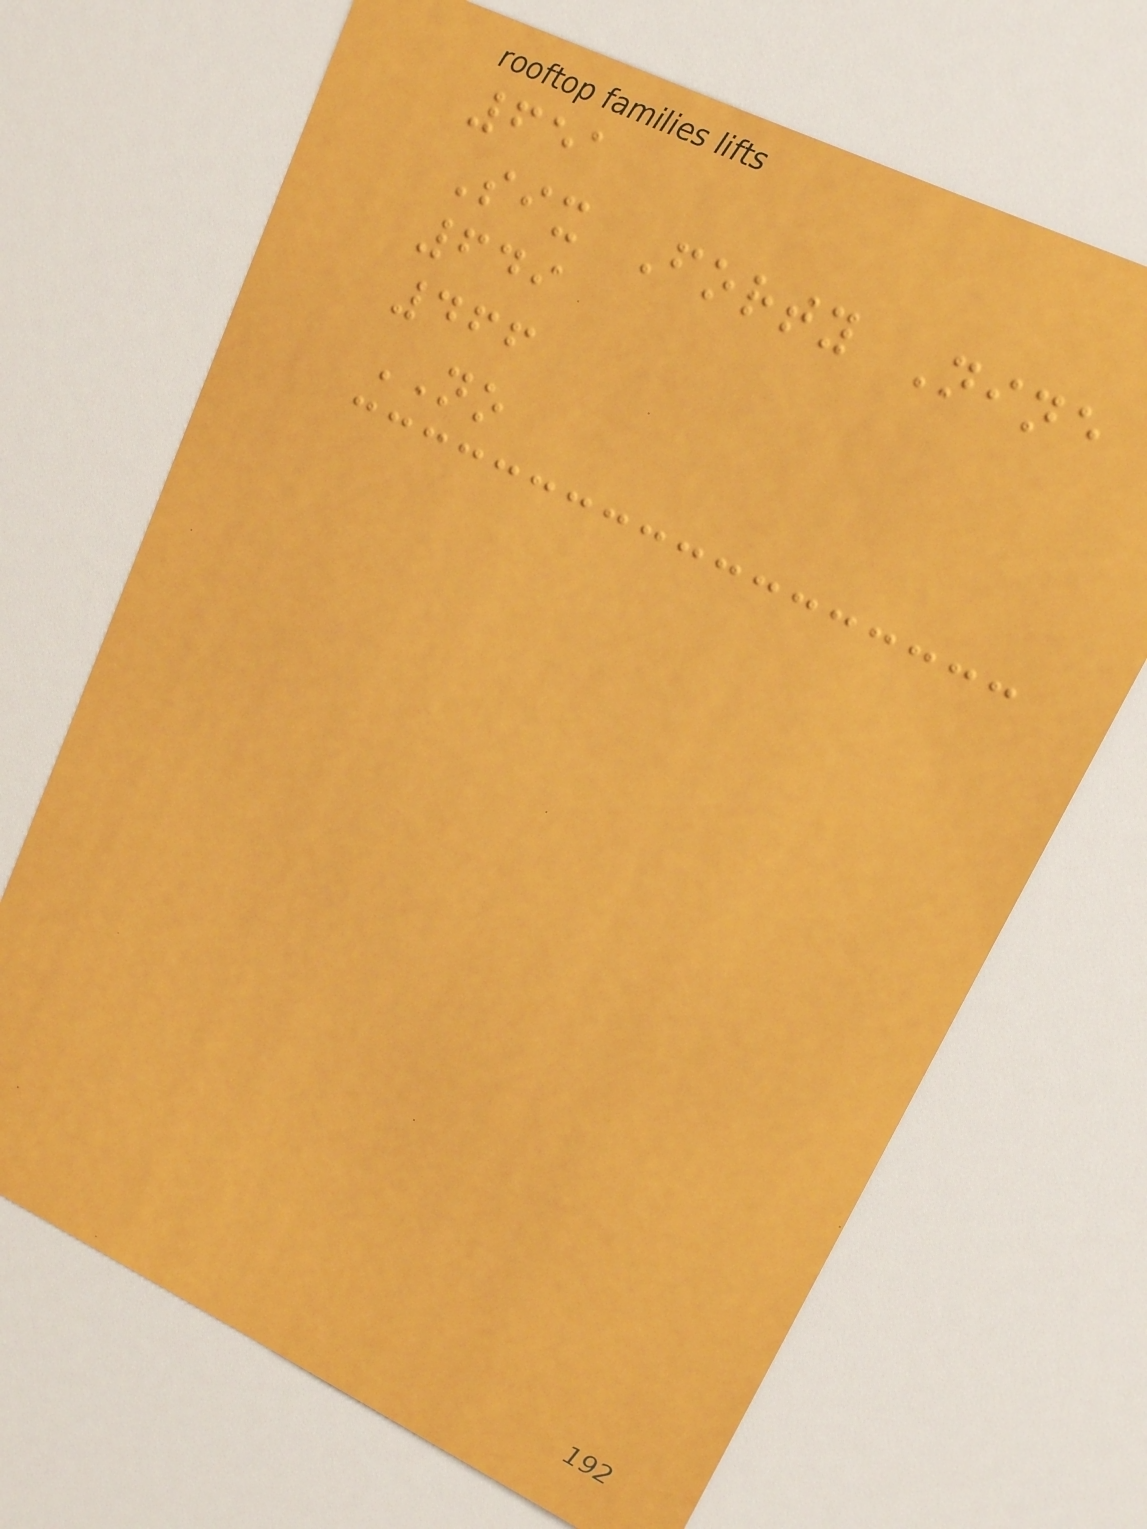651
Six Forty Nine
649
466
NO
